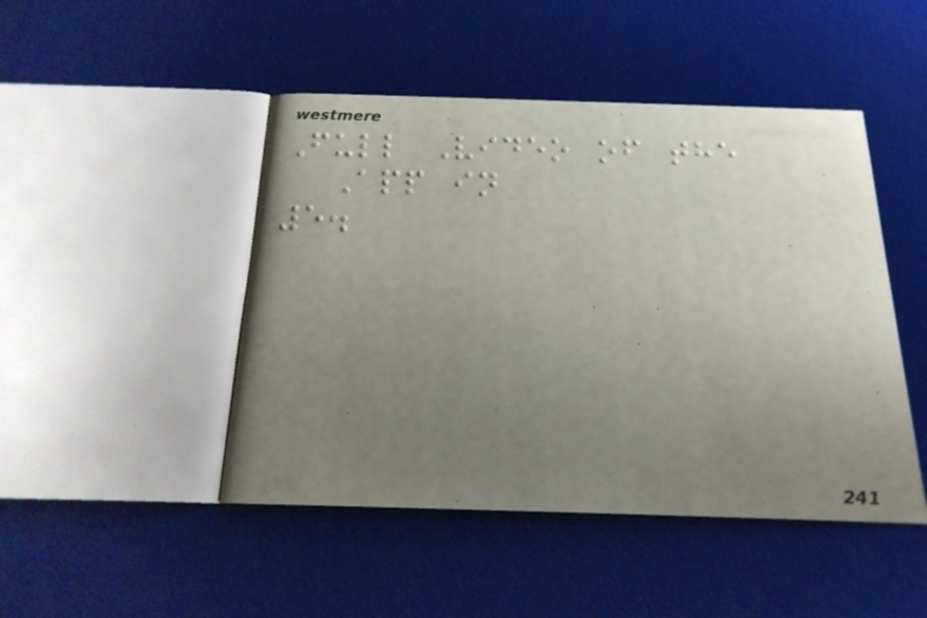Full Video of the
App in
5.
